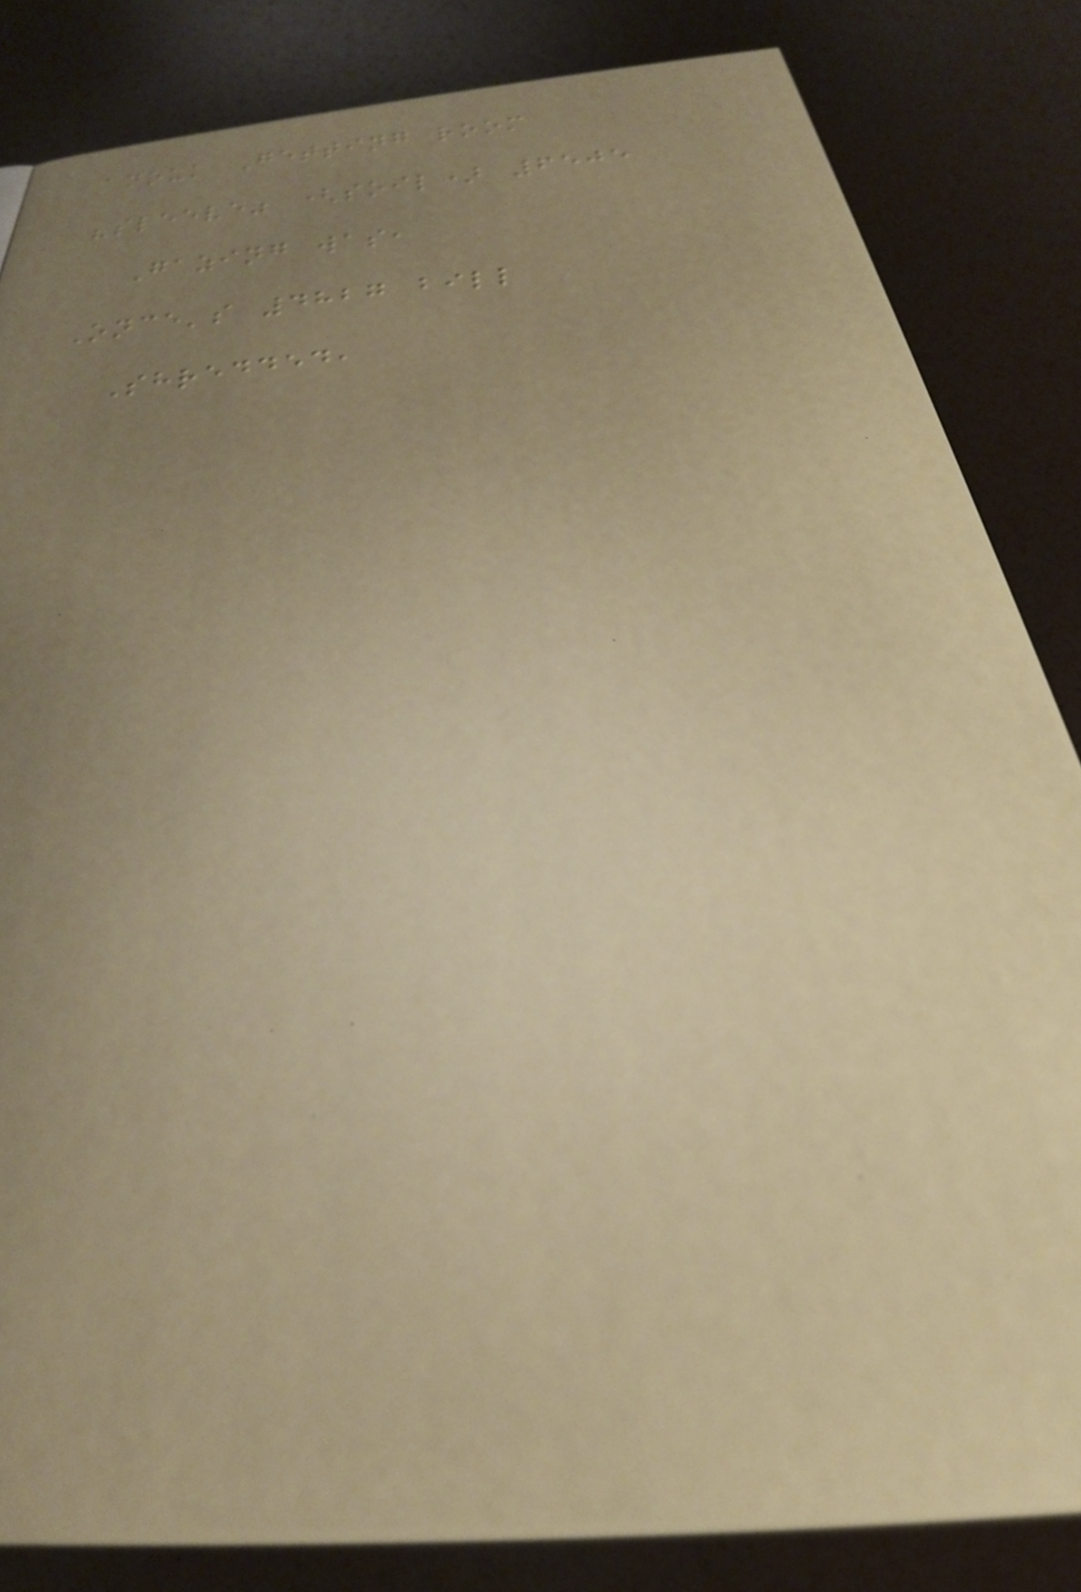anouk Getting room
"sleeve" (soil) 6505
Gazing was,
Once's 4827 bill
Shredded,
